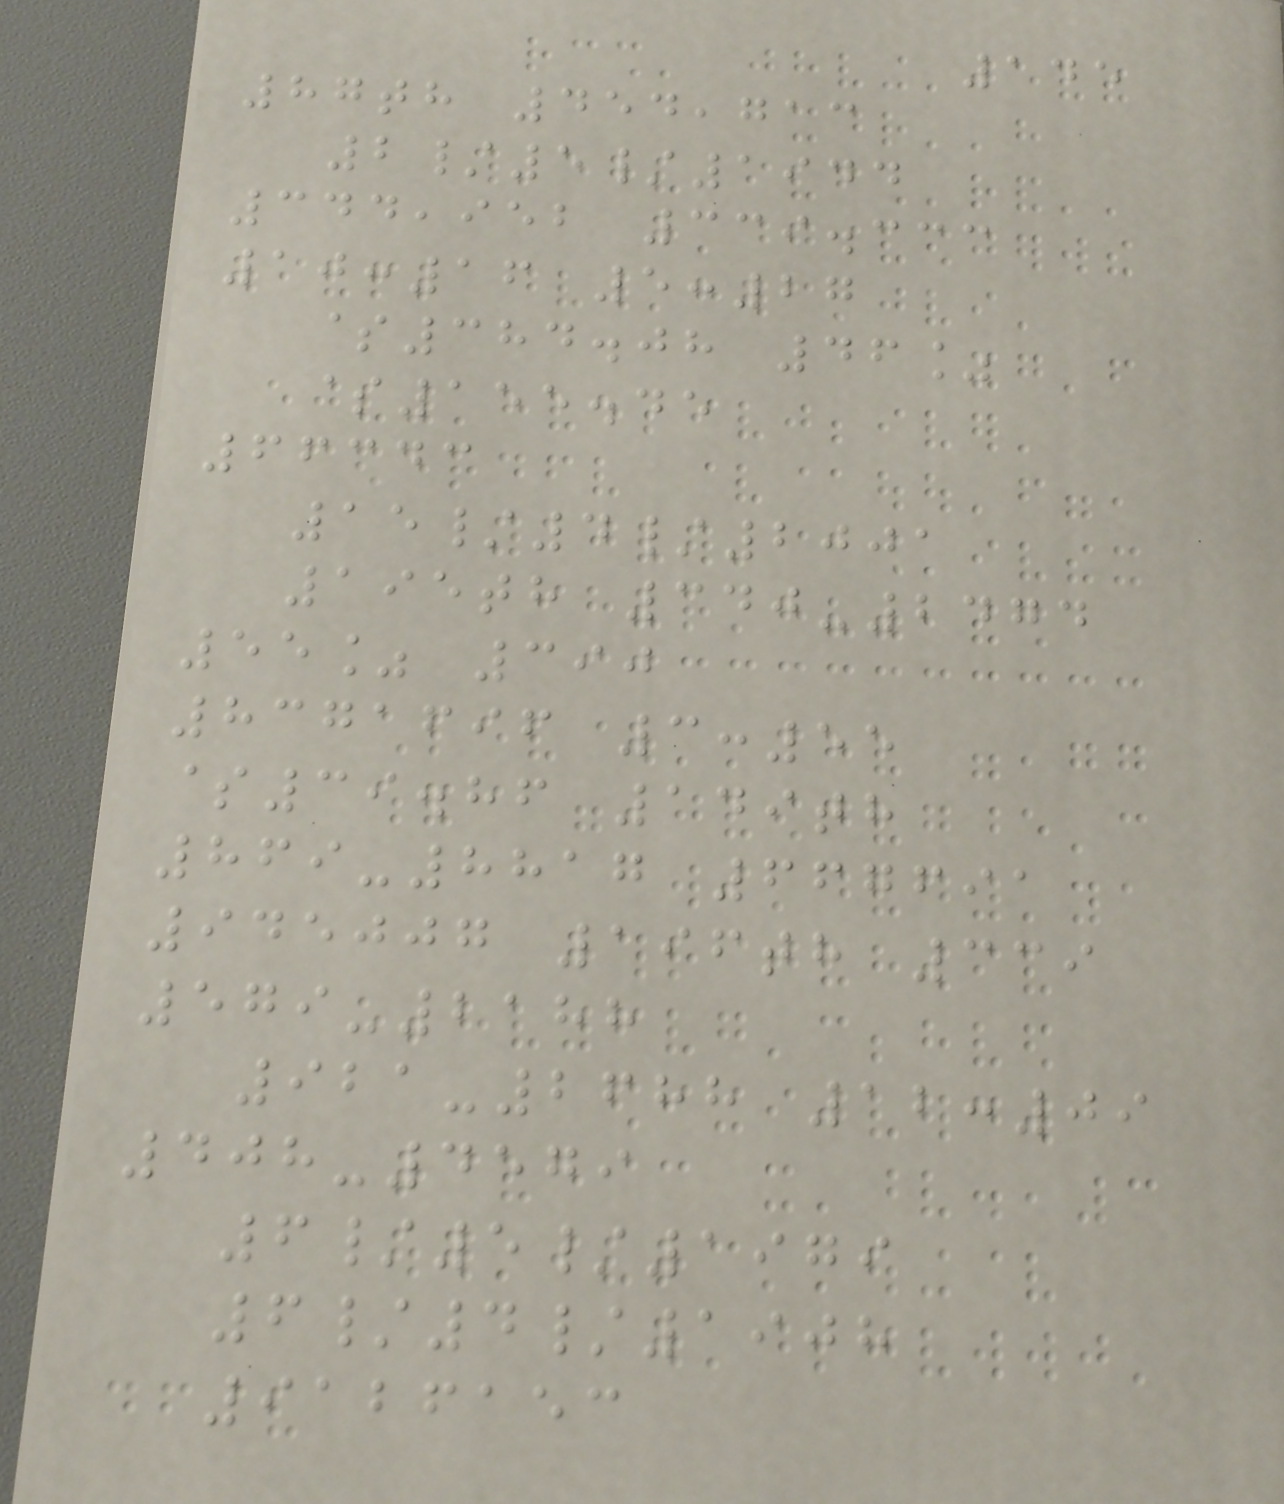145
87th 454,713
2/5/1944
344,952 339.333
10:16 5:27
$384.08 46%
$155.45
66343
15/4/2001
195th 340-2474
55% 390
8371696 3:55
$39.86 149th
869-8817 667691
945007 196th 339
579-2188
921-2688 12:09
408-4579
6/5/1979
6/4/1908
9126153
